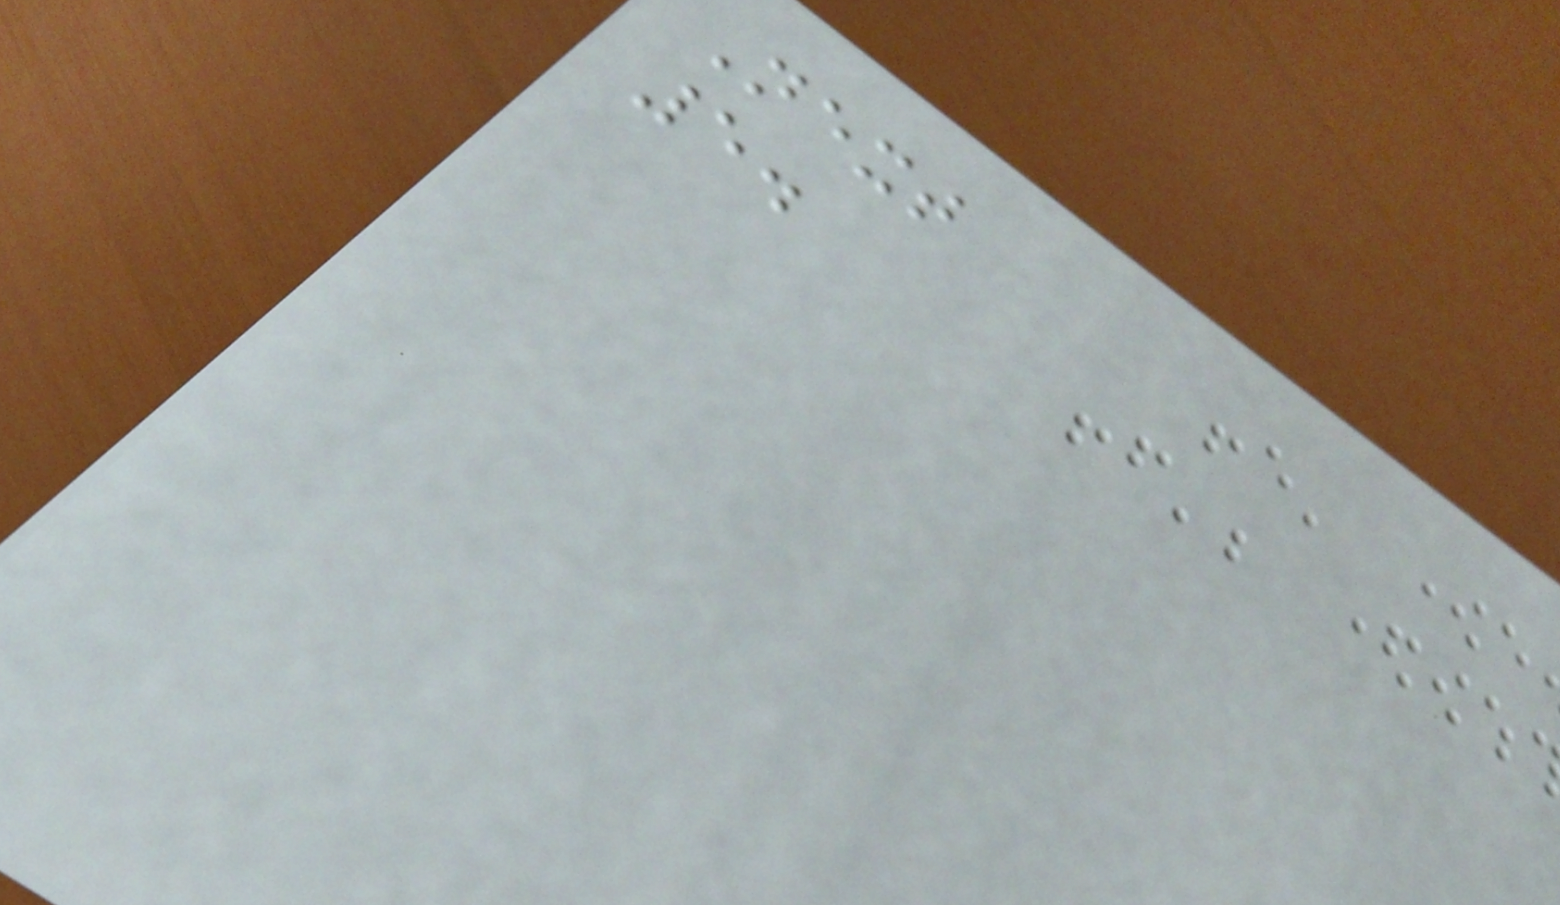Next
5.
